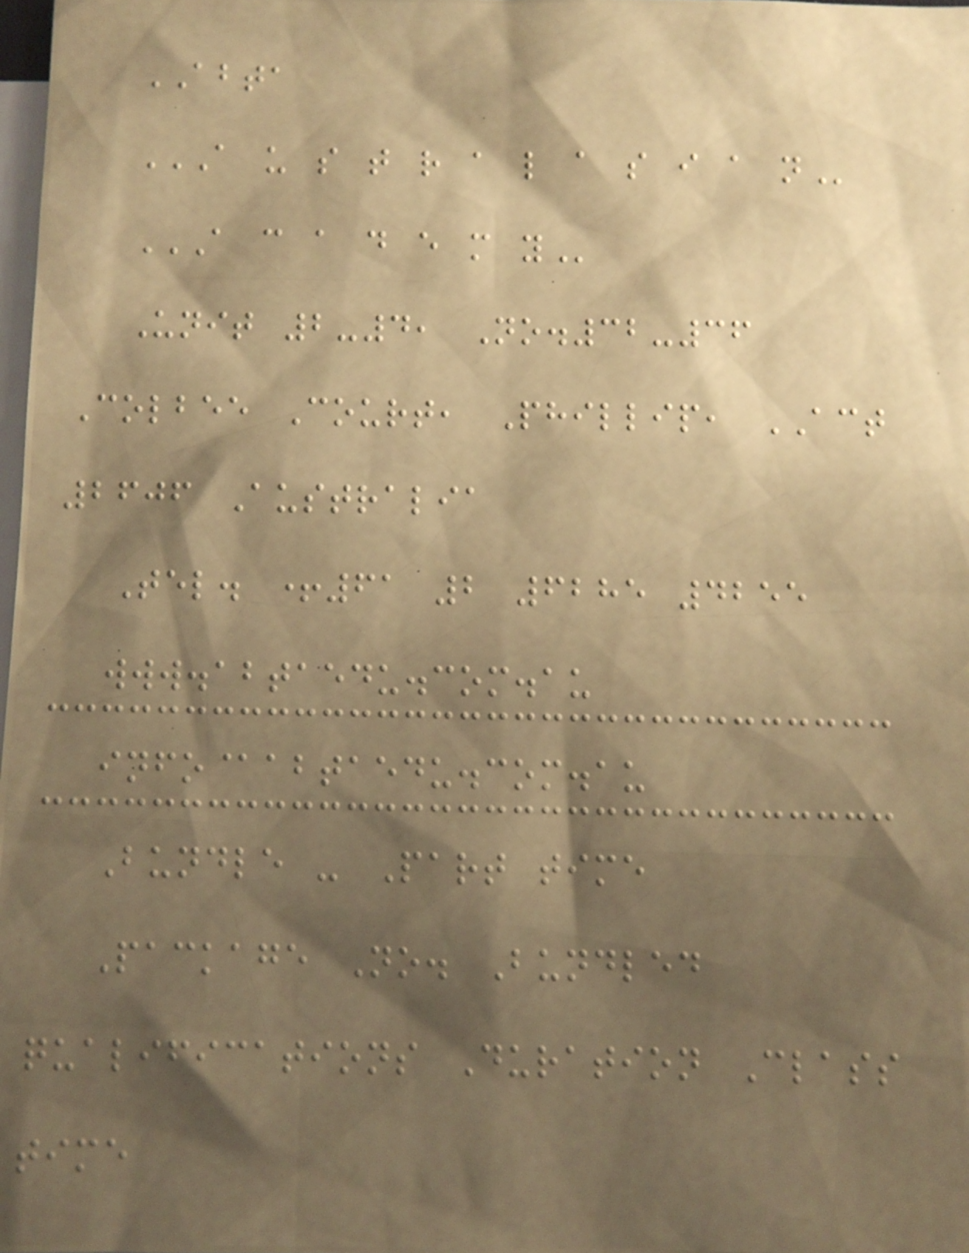ABTA
A U S T R A L A S I A N
A C A D E M Y
Unit 2-4, No.32-36
Colbee Court, Phillip, ACT
2606 Australia
Tel. +61 2 6285 4255
www.abtaedu.com.au
info@abtaedu.com.au
Bundle - Part time
Package No. Bundled
qualifications Duration Class
time
